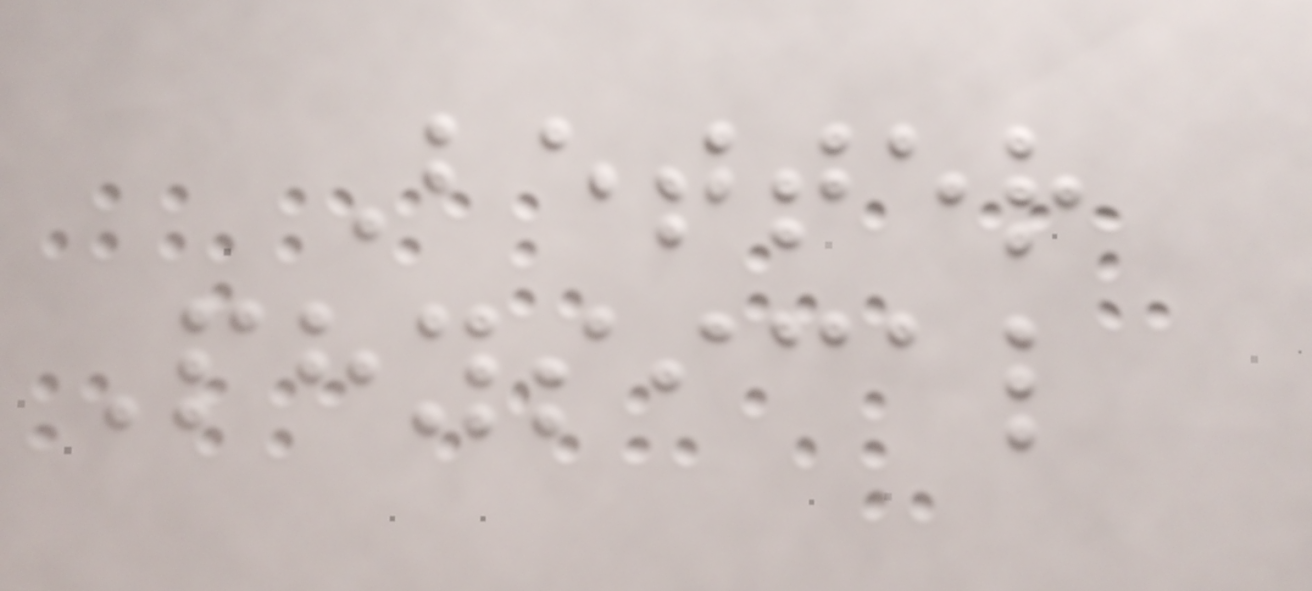Better
Physical
